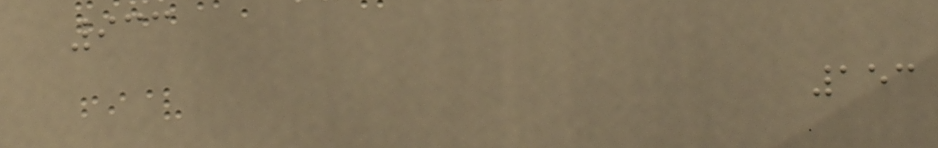933
153
